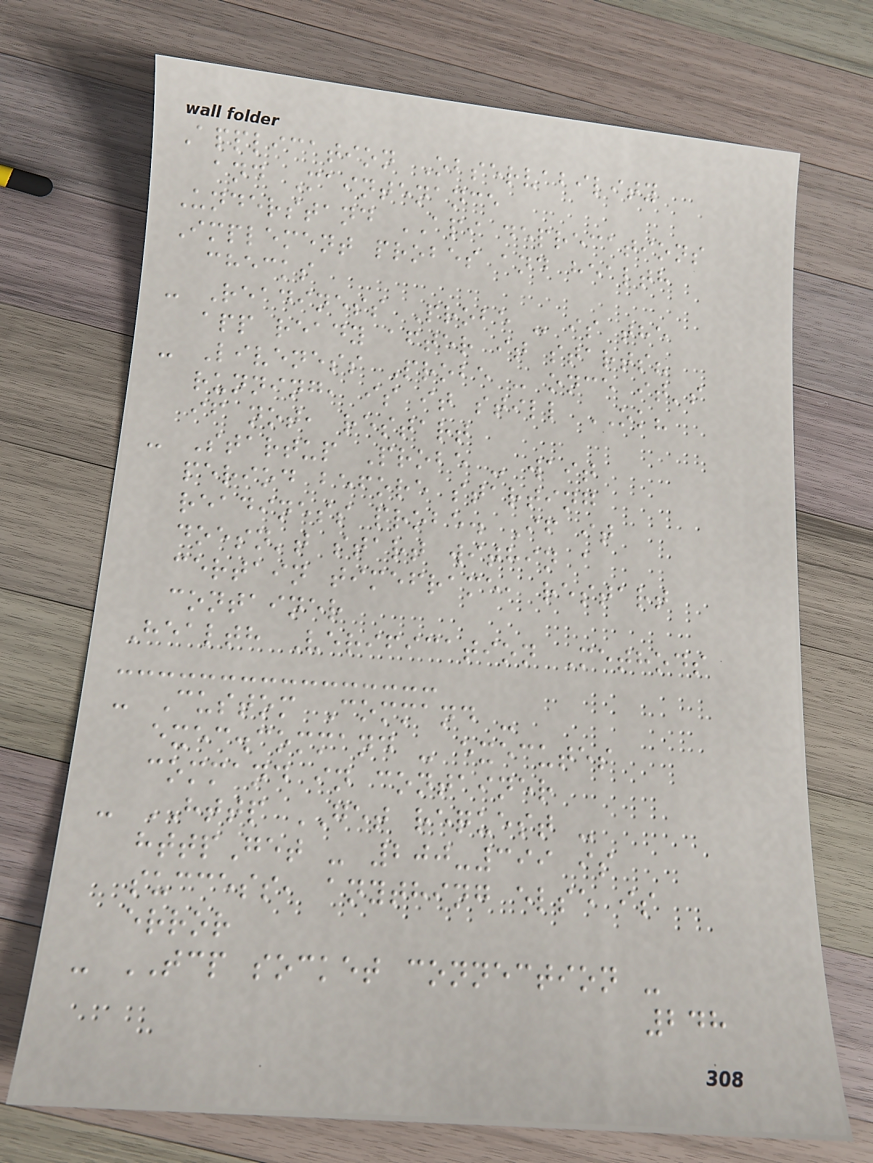Application Observability
and Maintenance
Understand API deprecations
Implement probes and health
checks
- Readiness Probe - is the
app ready after it starts?
- Liveness Probe - once it's
running, is it still OK?
if not, restart
- Startup Probe - wait
period before starting
readiness probe. If it
doesn't start within a
certain timeframe, restart
container
Health Verification Methods
- Custom Command -
exec.command - executes
command in container
- HTTP GET request -
httpGet - 200-399 is
success, anything else is
error
- TCP socket connection -
248
